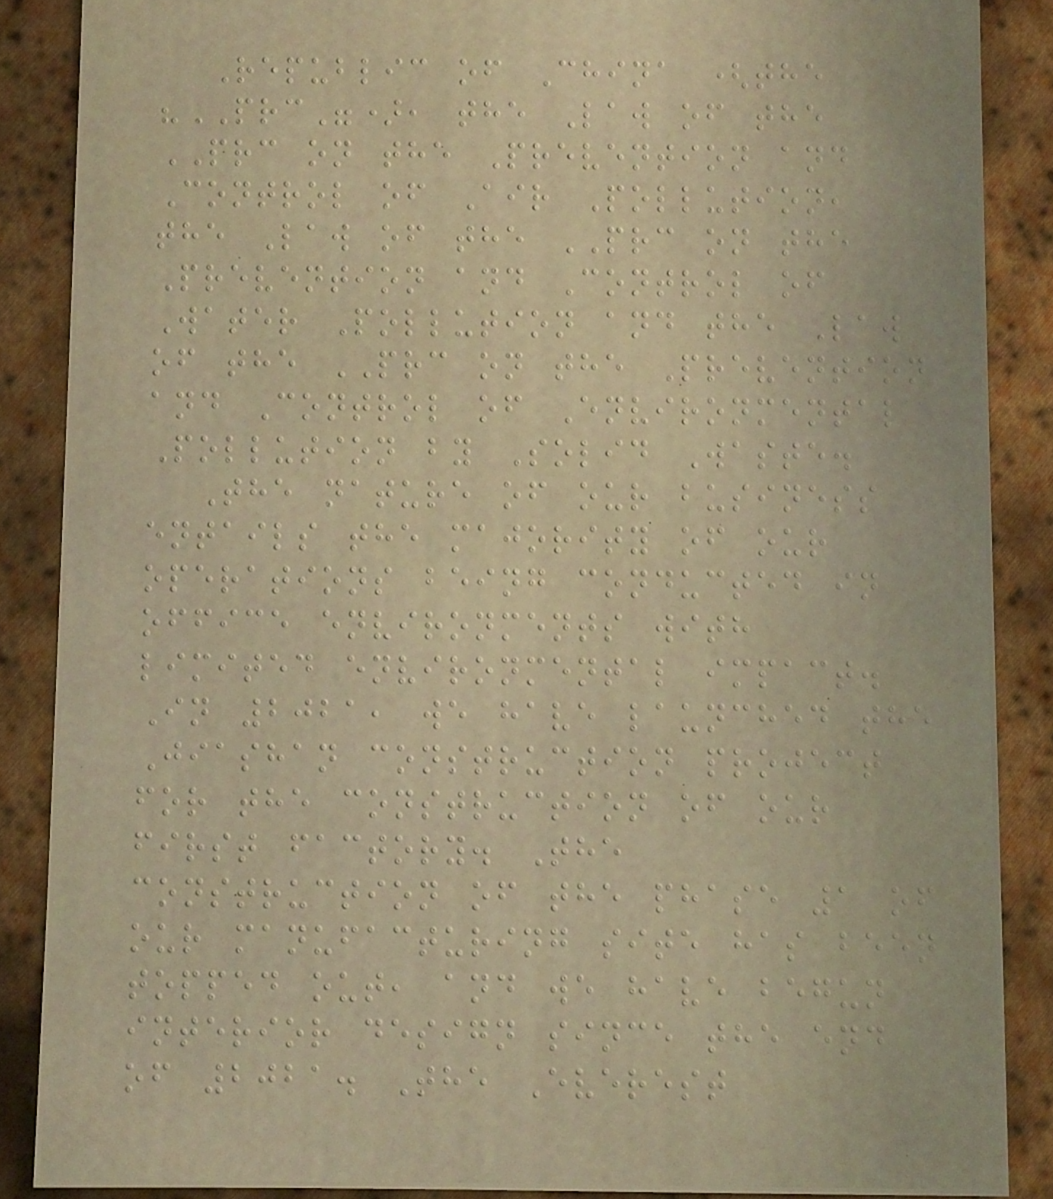Republic of China (the
"PRC"), the Law of the
PRC on the Prevention and
Control of Air Pollution,
the Law of the PRC on the
Prevention and Control of
Water Pollution and the Law
of the PRC on the Prevention
and Control of Environmental
Pollution by Solid Waste.
The nature of our business
entails the majority of our
operations being conducted in
office environments with
limited environmental impact.
In 2021, we have launched the
Jiashan construction project
for the construction of our
first factory. The
construction of the phase 1 of
our manufacturing site has been
topped out, and we have begun
interior design since the end
of 2021. The Everest
